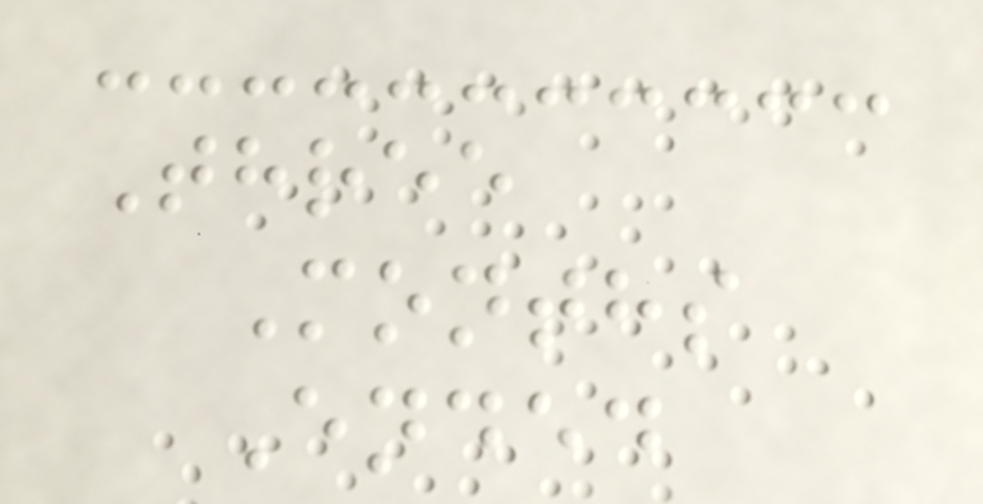Three
Months
Ended
